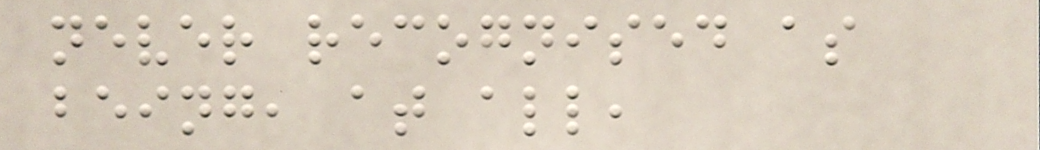never recognised as
being, at all,
